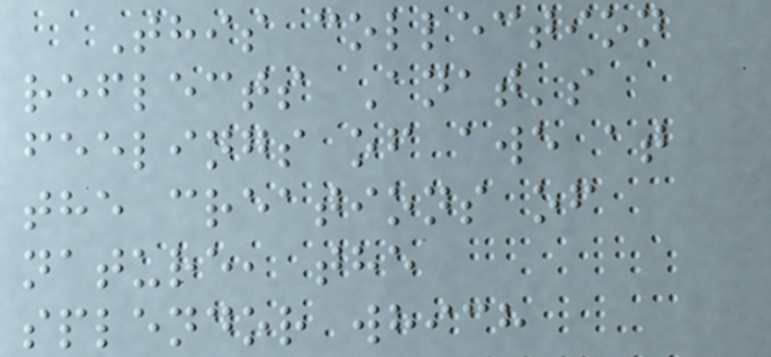This collection
reflects Anat's
feelings of awe at
the creations of
nature, the
splendor which
